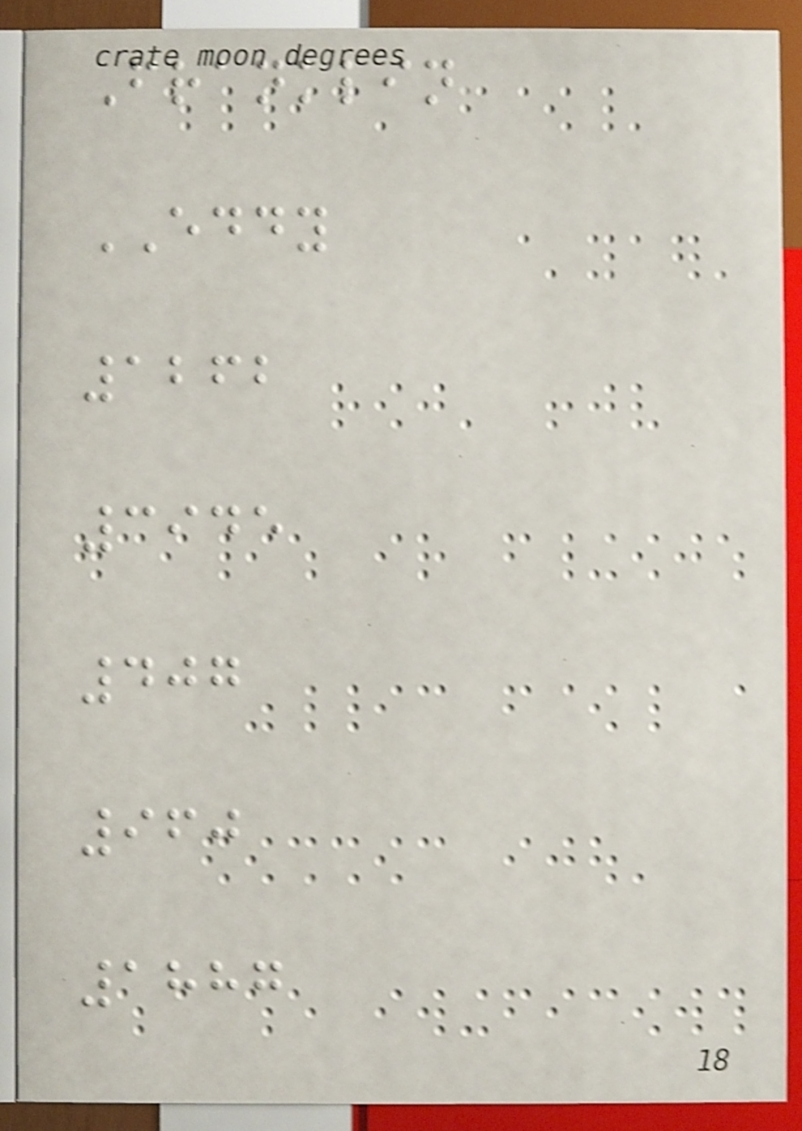Franklin
EDDY
1262
3945
407
960
1887
